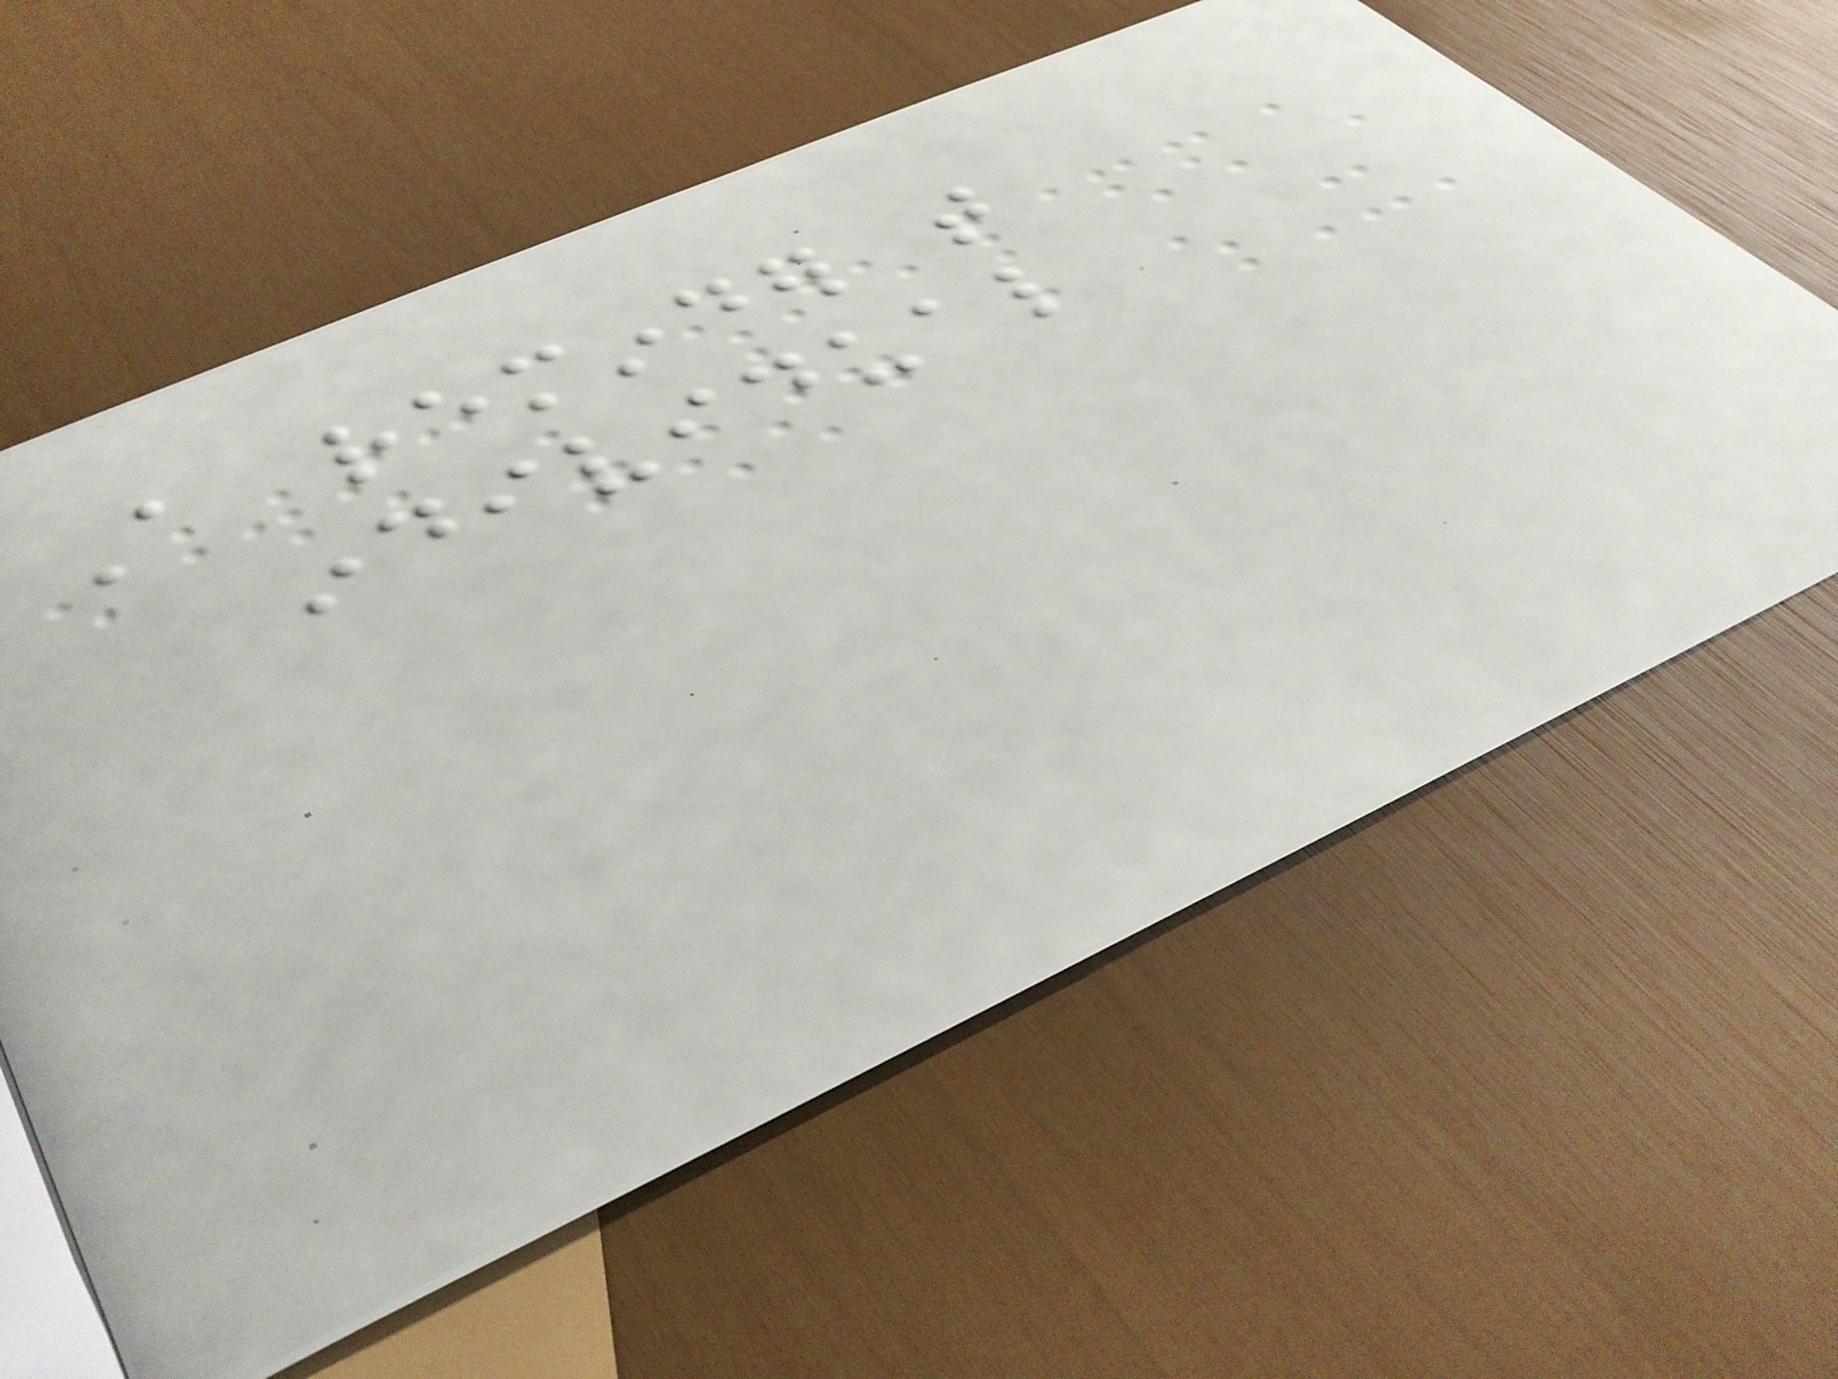A reminder that
individual
